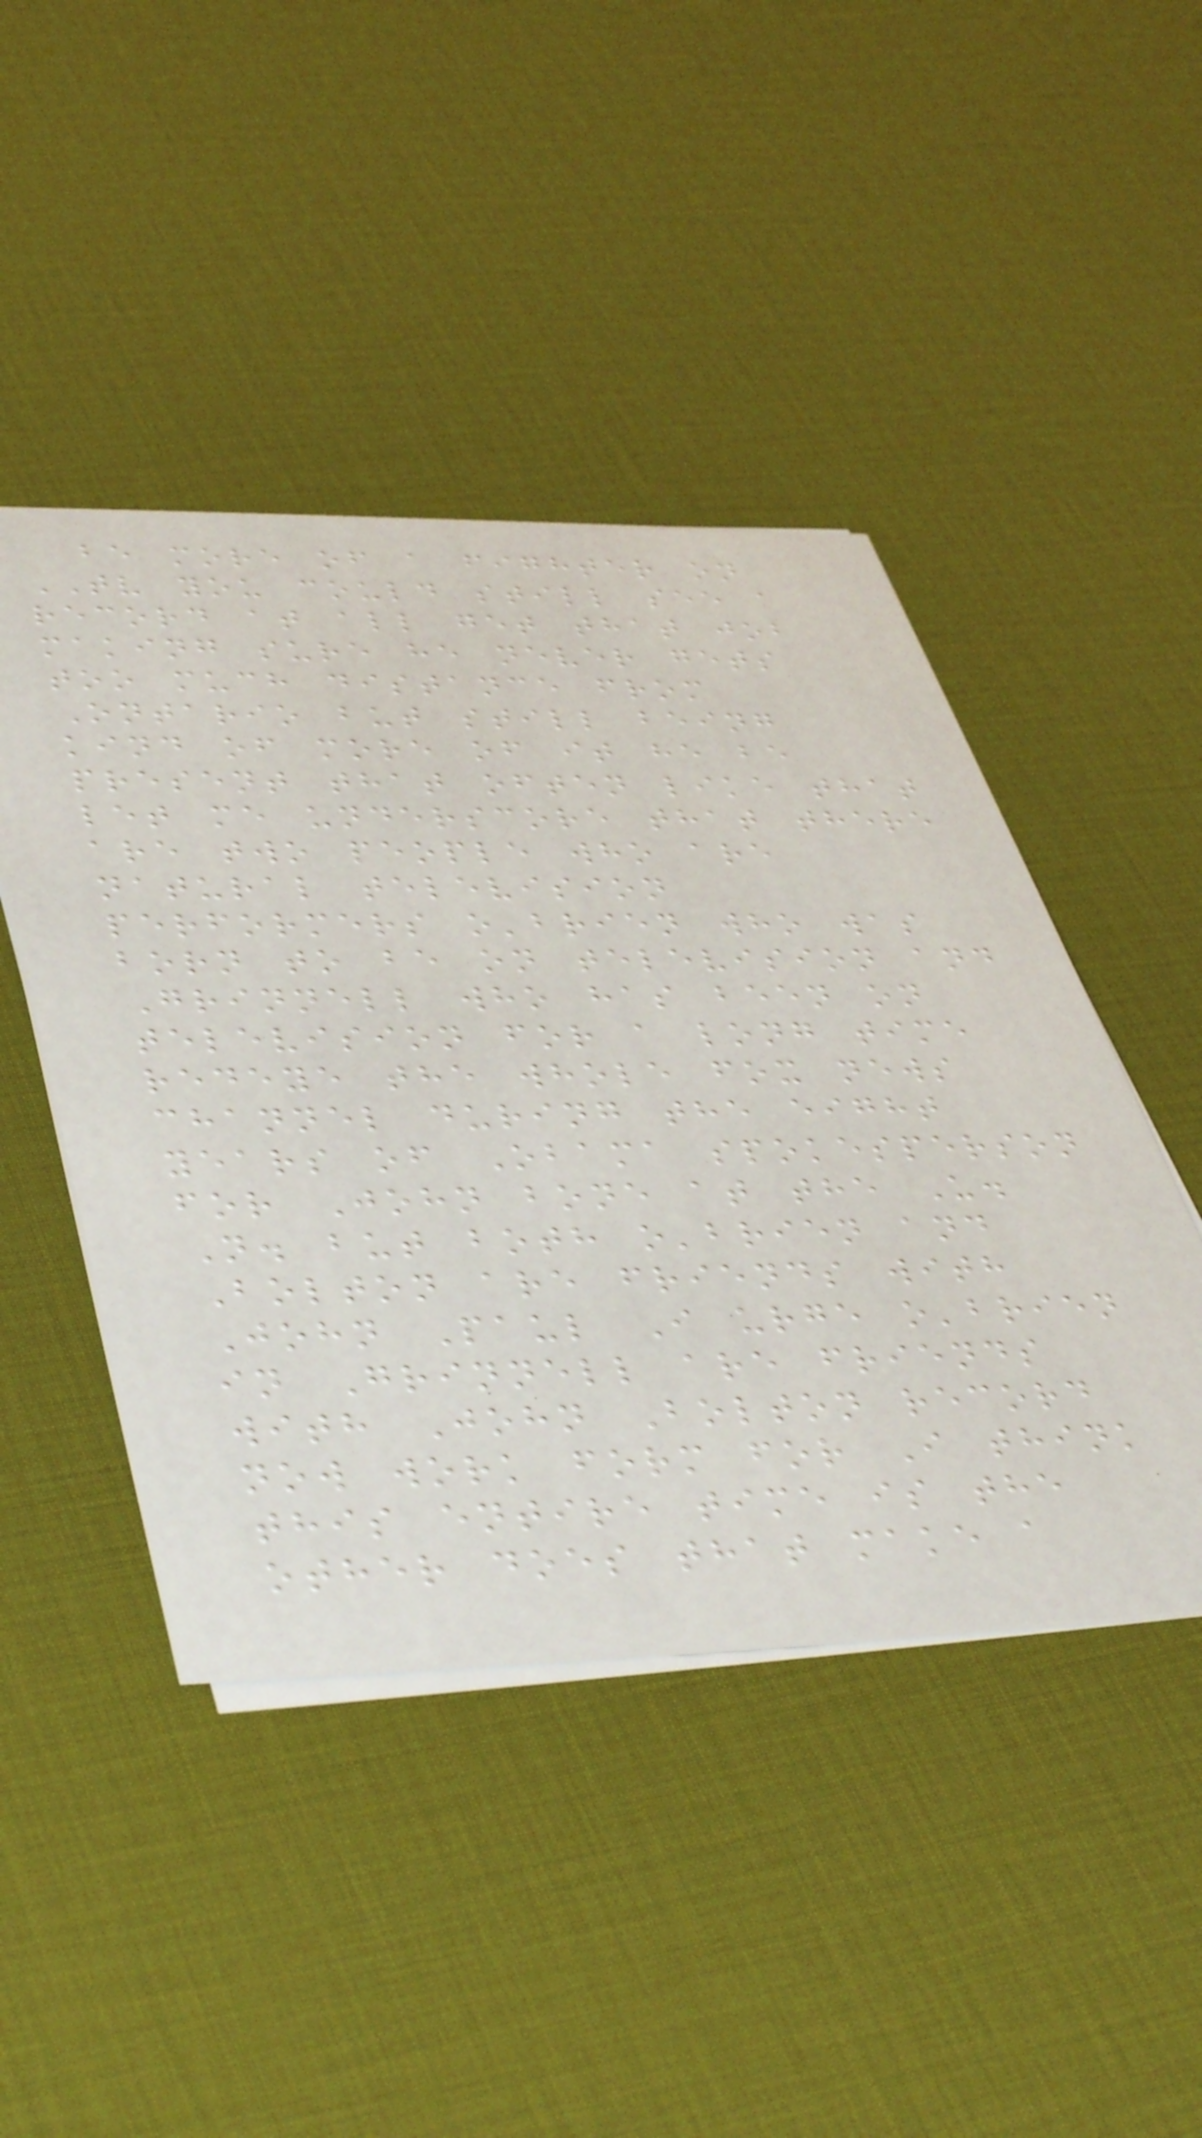be more of a fighter on
TV you could still see a
record at all get that job
making sure he never gets
too much distance from
Ontario but still being
kind of more of it he be
present that often like that
let me underscore that there
are two people who are
natural television
performers o'brien who was
born to be on television and
Grinnell who has been on
television for a long time
redeye the whole fox news
channel during the eight
years of Obama spokesperson
for John bone at the U.
N. but both o'brien and
Bolton are friends with
John Paul I urge o'brien
in Grinnell are friends
with John Bolton record
now work form for I think
this entire time is the
other does that make a
